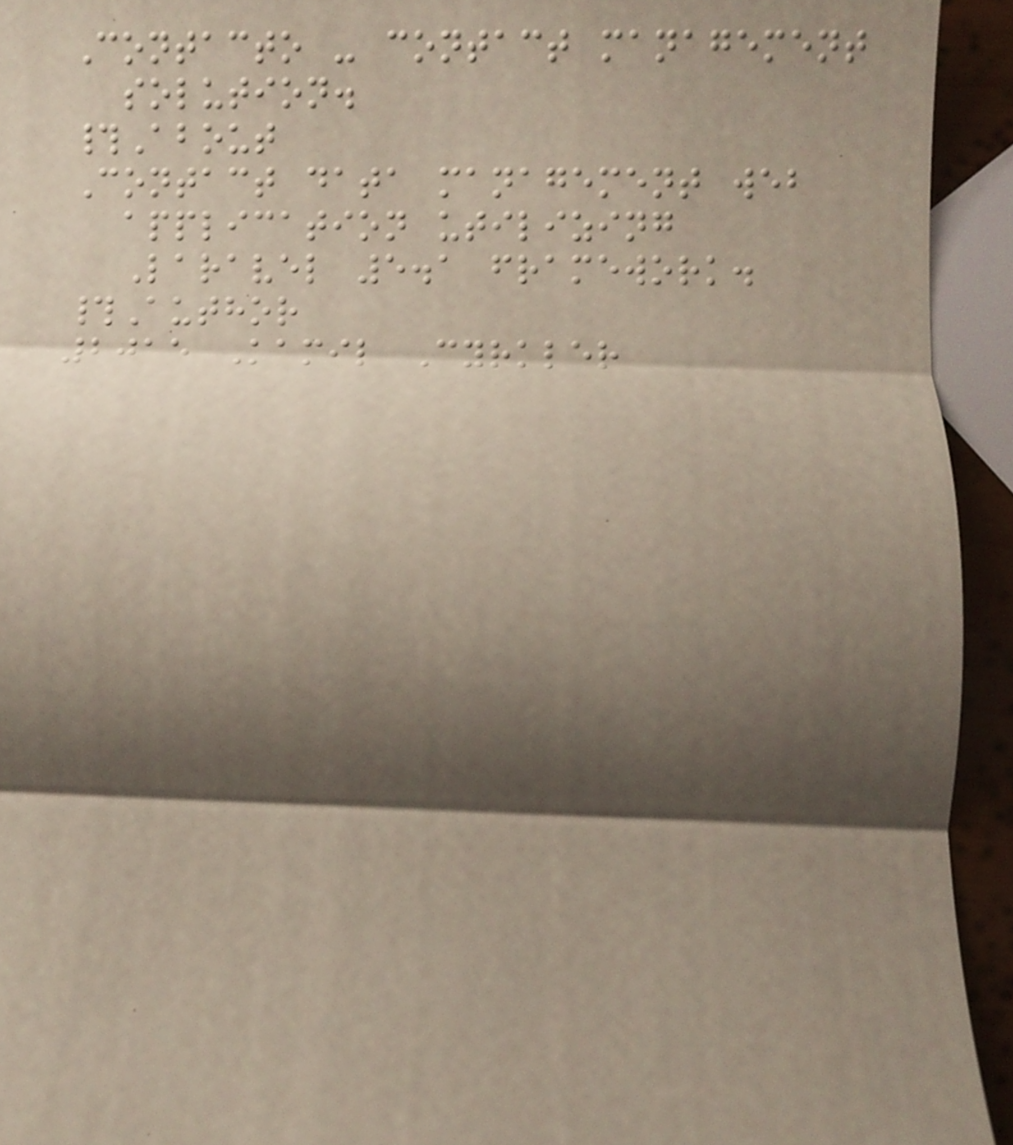Contacto - contact management
solution.
#About
Contact data management web
application utilizing
Laravel 5.1 framework.
#Author
2015 Kamil Cyrkler
